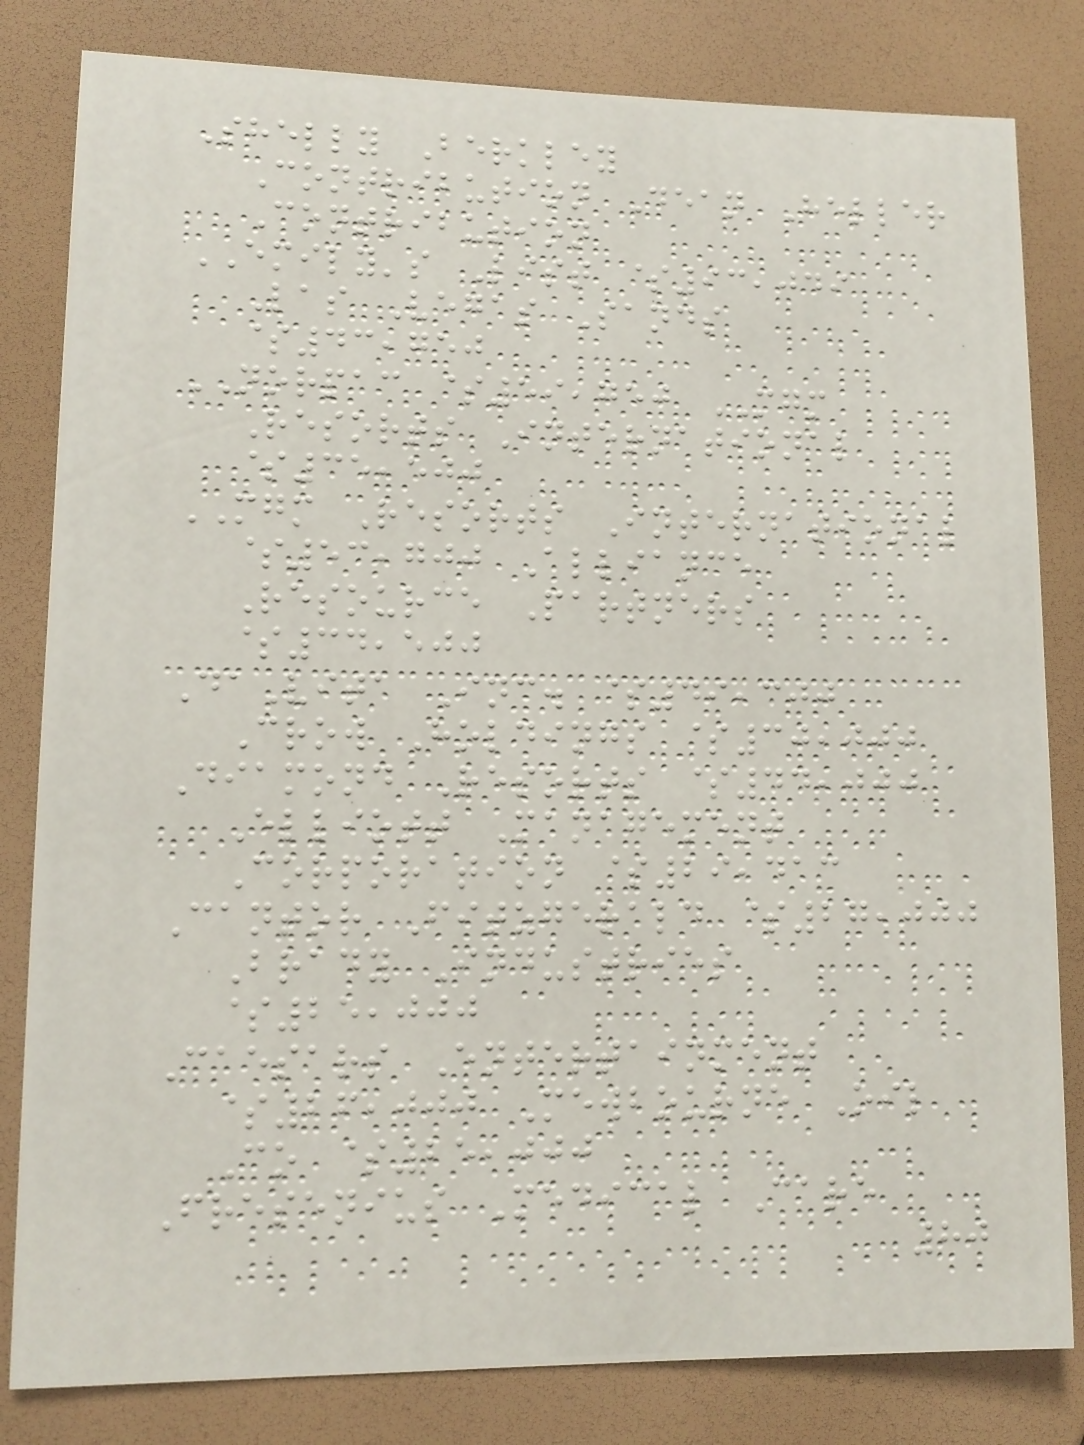Shelly Berkley
Contribution Dean Heller
Contribution
EMILY's List $93,049
Las Vegas Sands
$43,750
NORPAC $59,750 MGM
Resorts International
$35,500
MGM Resorts International
$53,700 Alliance
Resource Partners
$34,500
DaVita Inc. $49,300
Crow Holdings $30,000
Diamond Resorts $44,000
Elliott Management
Corporation $29,413
Cantor Fitzgerald $27,000
Brady Industries
$25,000
Caesars Entertainment
$26,000 Mewbourne Oil
Co $25,000
Fresenius Medical Care
80
